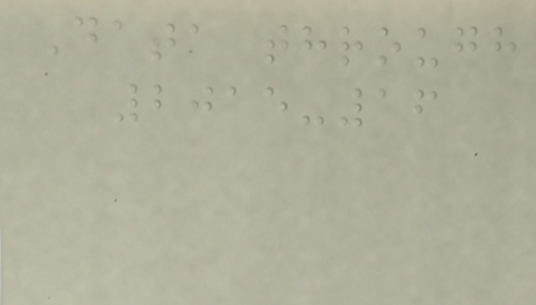Data through
2015-16
